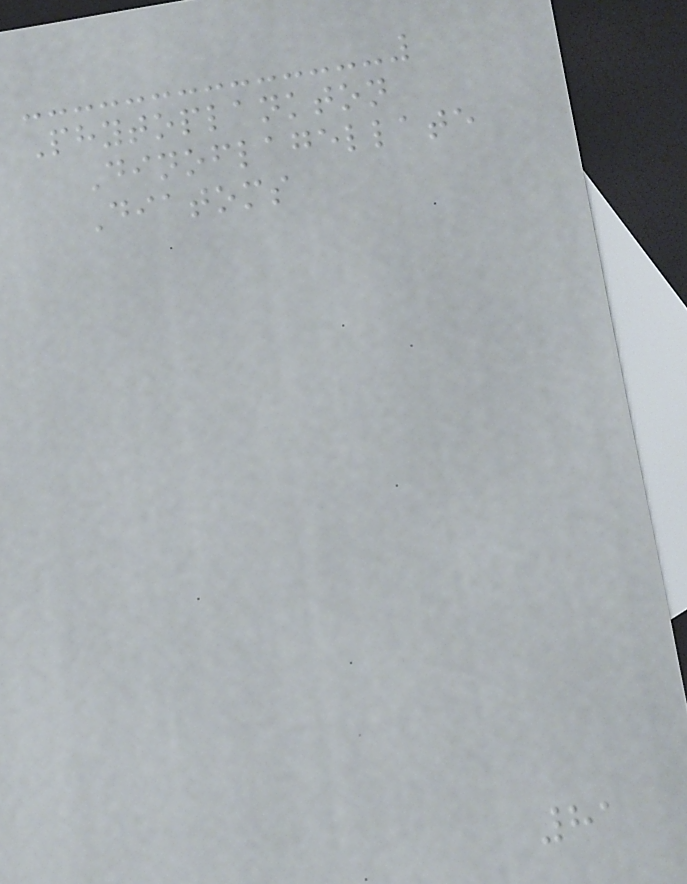Phytoplankton
Dinoflagellate
Diatoms
81
